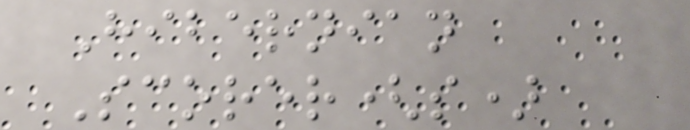Hibernian
Scorer(s)
